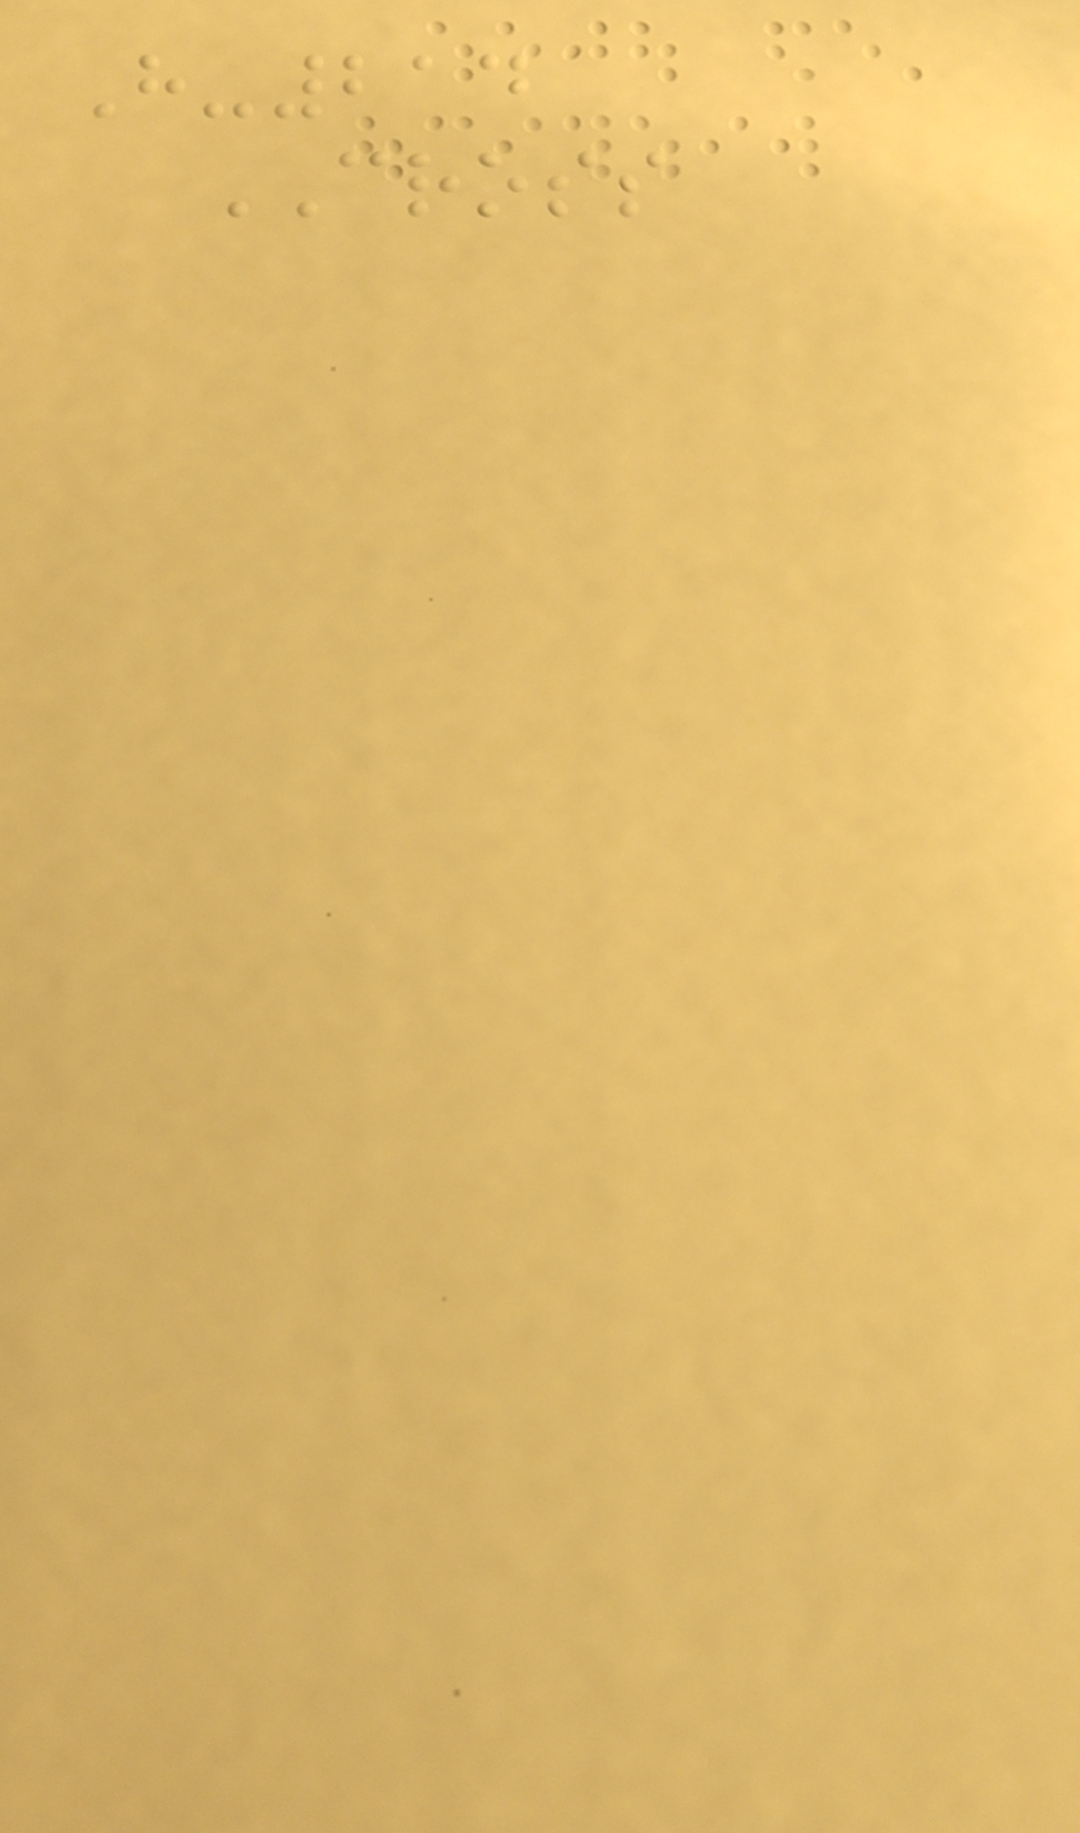H-214
CROSS
